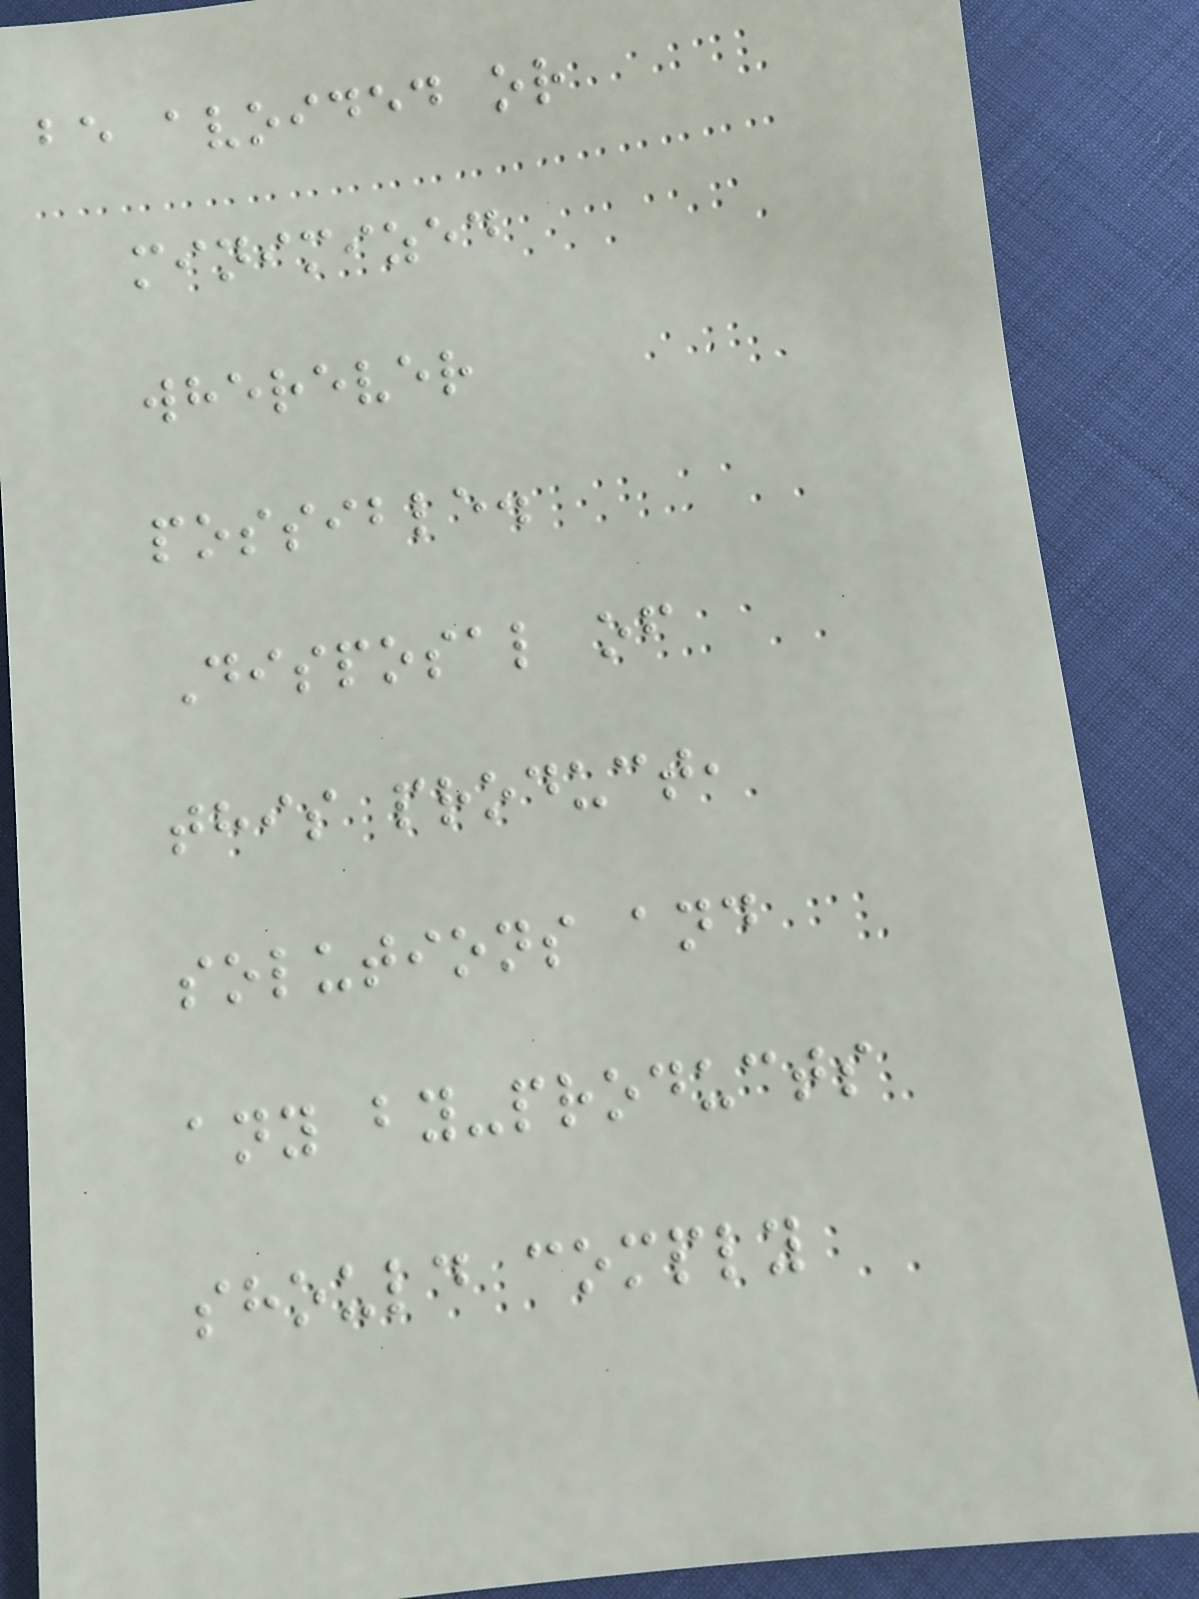be avoided or
minimized
wherever
possible.
Disposal of
this product,
solutions and
any by-products
should comply
